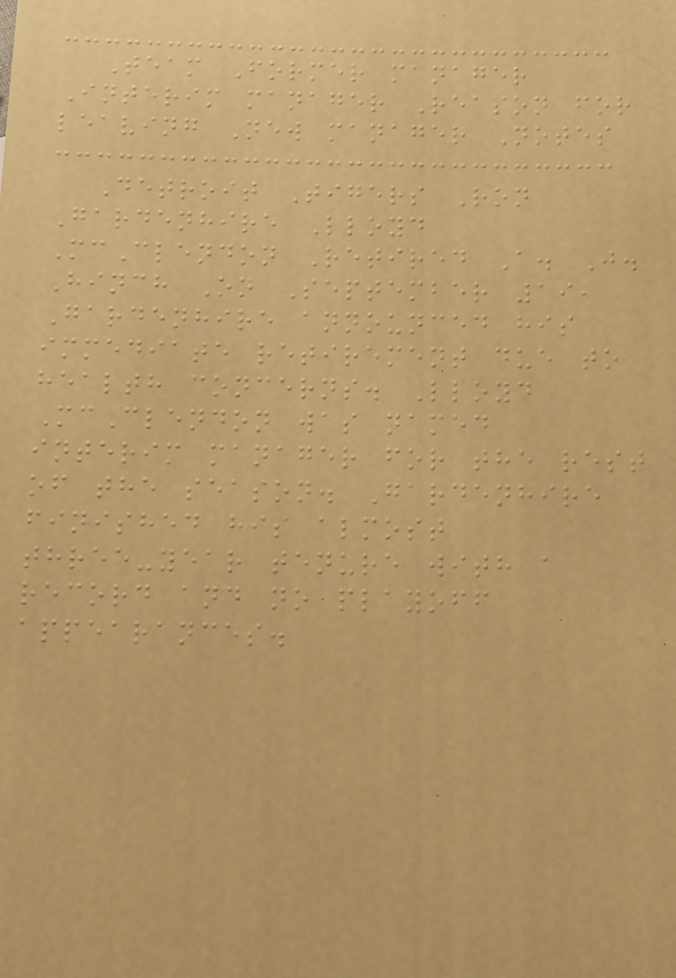Team Former manager
Interim manager Reason for
leaving New manager Notes
Detroit Tigers Ron
Gardenhire Lloyd
McClendon Retired A. J.
Hinch On September 19,
Gardenhire announced his
immediate retirement due to
health concerns. Lloyd
McClendon was named
interim manager for the rest
of the season. Gardenhire
finished his almost
three-year tenure with a
record and no playoff
appearances.
